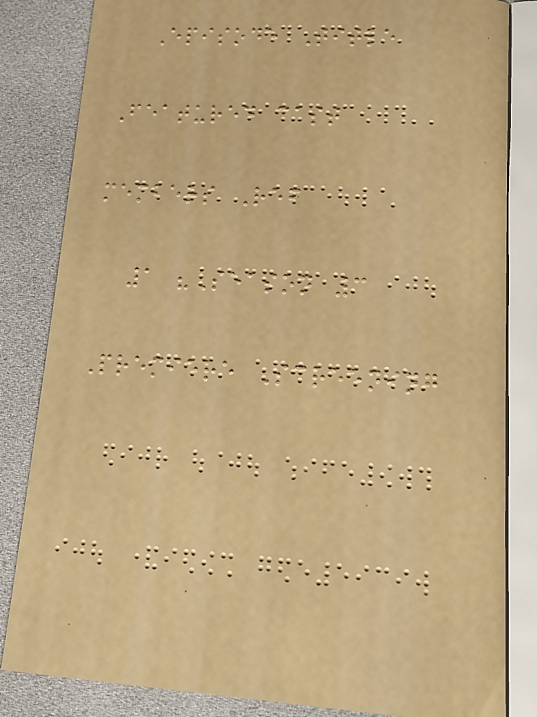Episode Title
Featured cast
members Ref
1 "Season 3
Premiere Screening
